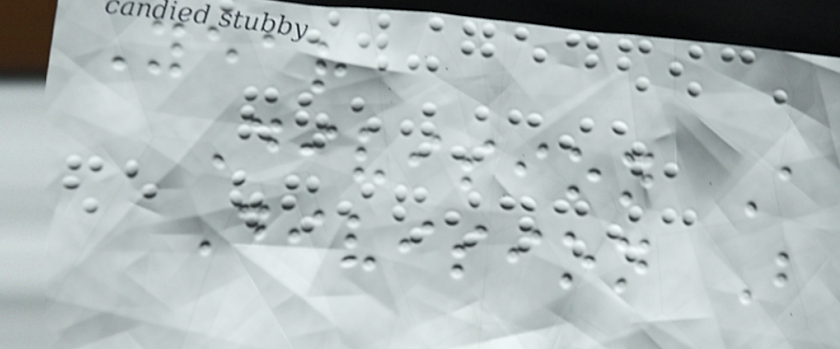Year
Division A
Division B
